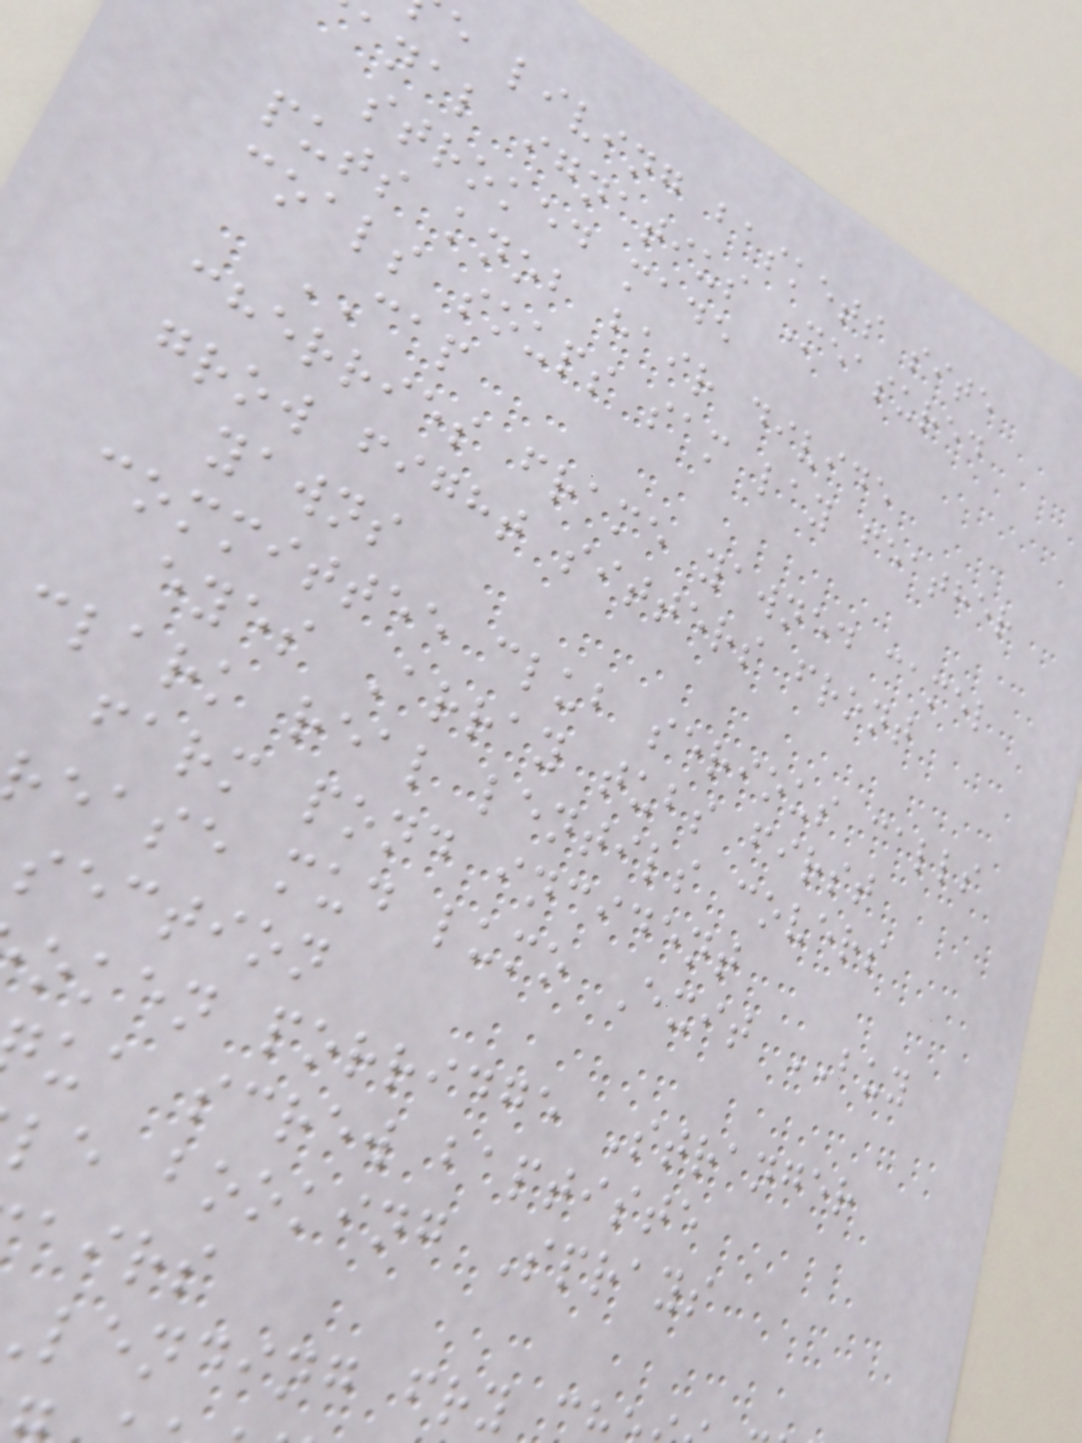e living baskets site
anal ignatius Measured
stroked made
puts knob hair divide
coals soups sam lay feather
CAP
cherries frame yawned camel
grow fight sitters front
yawns
committee club serious calls
eyes Array tubs first
clark real lentils covers
farm pond incident
ease mud lumo Exit BUY
section
oken porridge Stranger
ua screw baptiste
le booking Sprays
airs
lending fry
